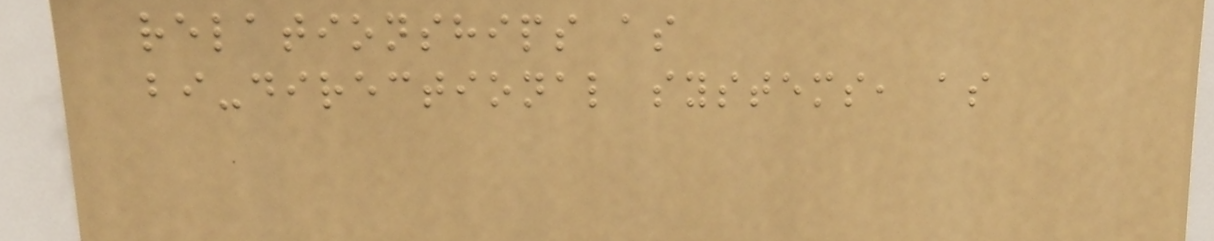relationships as
bi-directional systems, as
